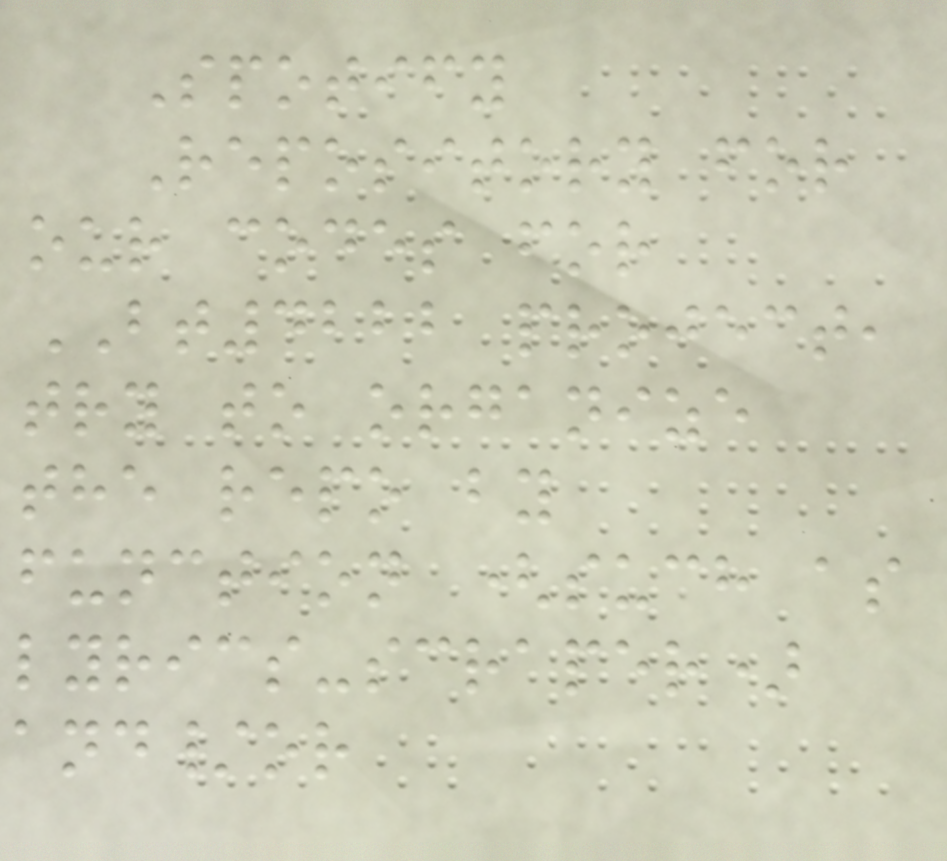Spotify
Repository for
our codes for
BT4222 project,
try to organize
the repo by
function (such as
lyrics-scraper)
and/or
